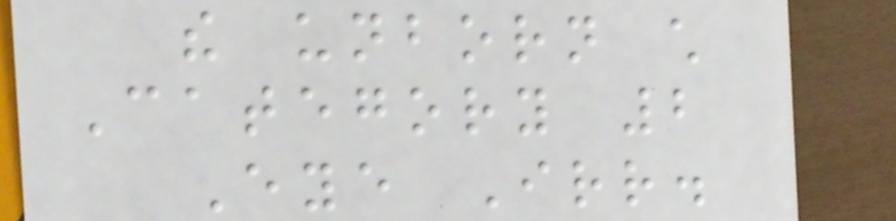the unborn child
Category 2
Eye Irr.
